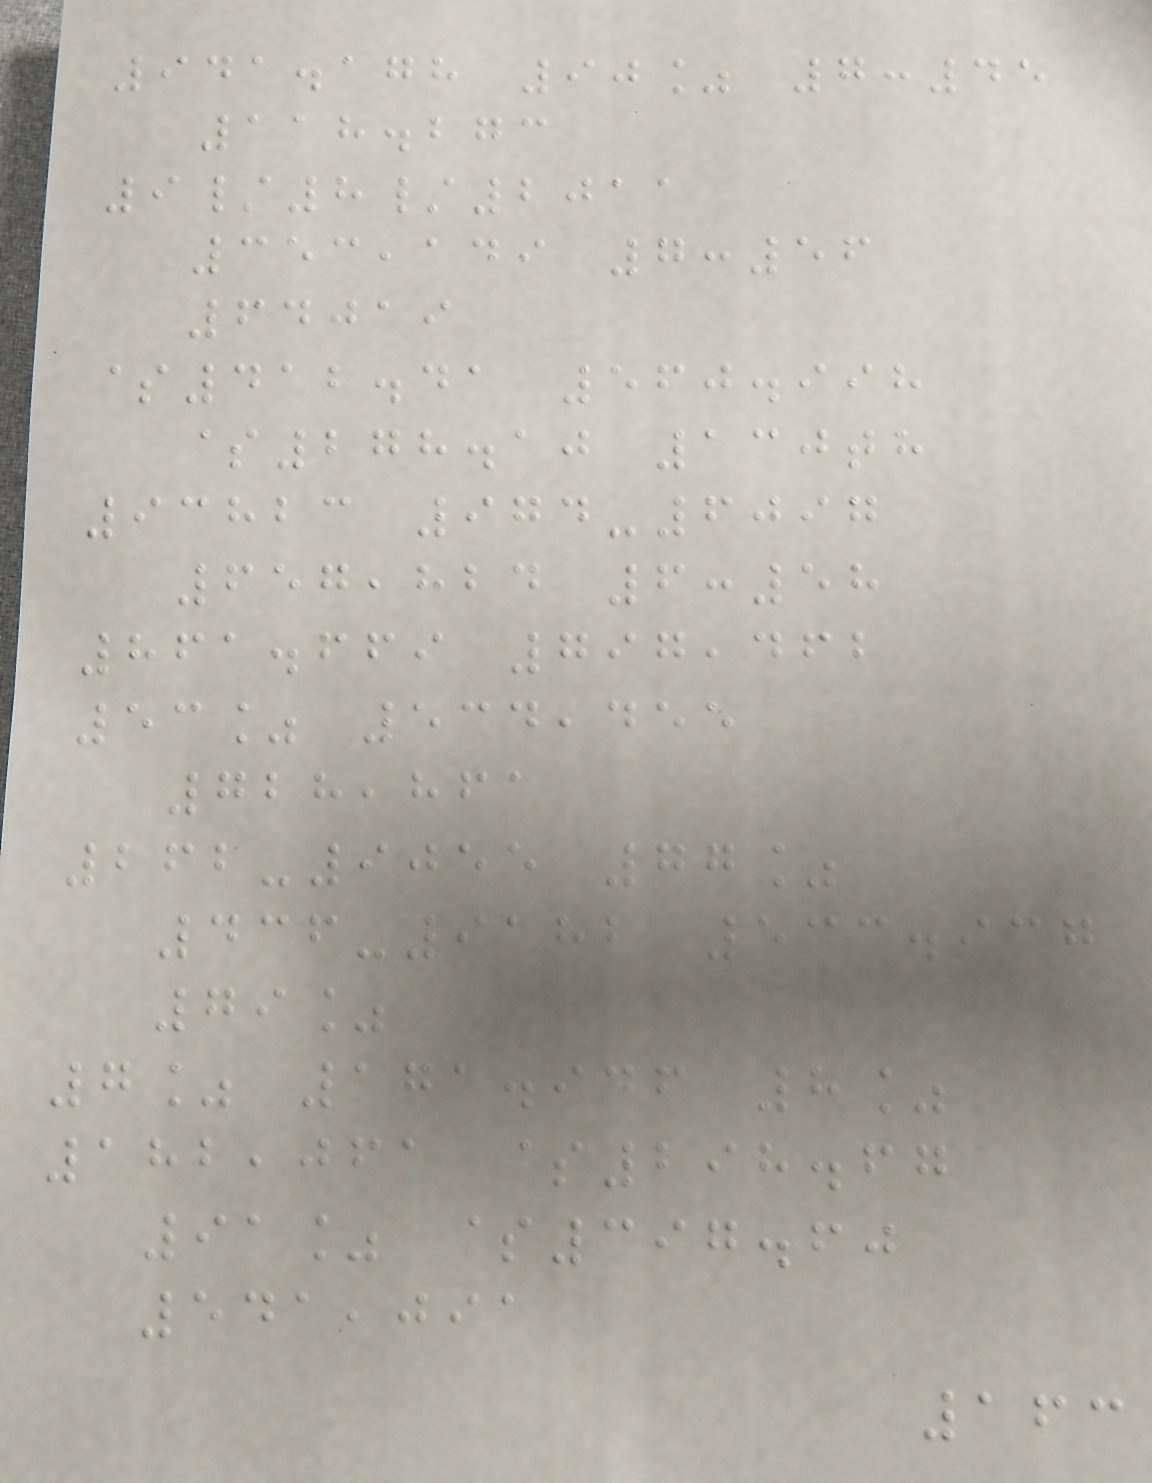941.178 90% 7:45
118.273
9/8/2011
353,149 7:56
64019
$412.41 560.998
$278.10 130th
93823 974-6097
657,824 6:58
861.669 797,462
53% 534,455
728,861
262-9055 77%
436-9182 533.937
79%
7% 171.946 8%
182,061 $298.67
91% $397.60
541,091
163
